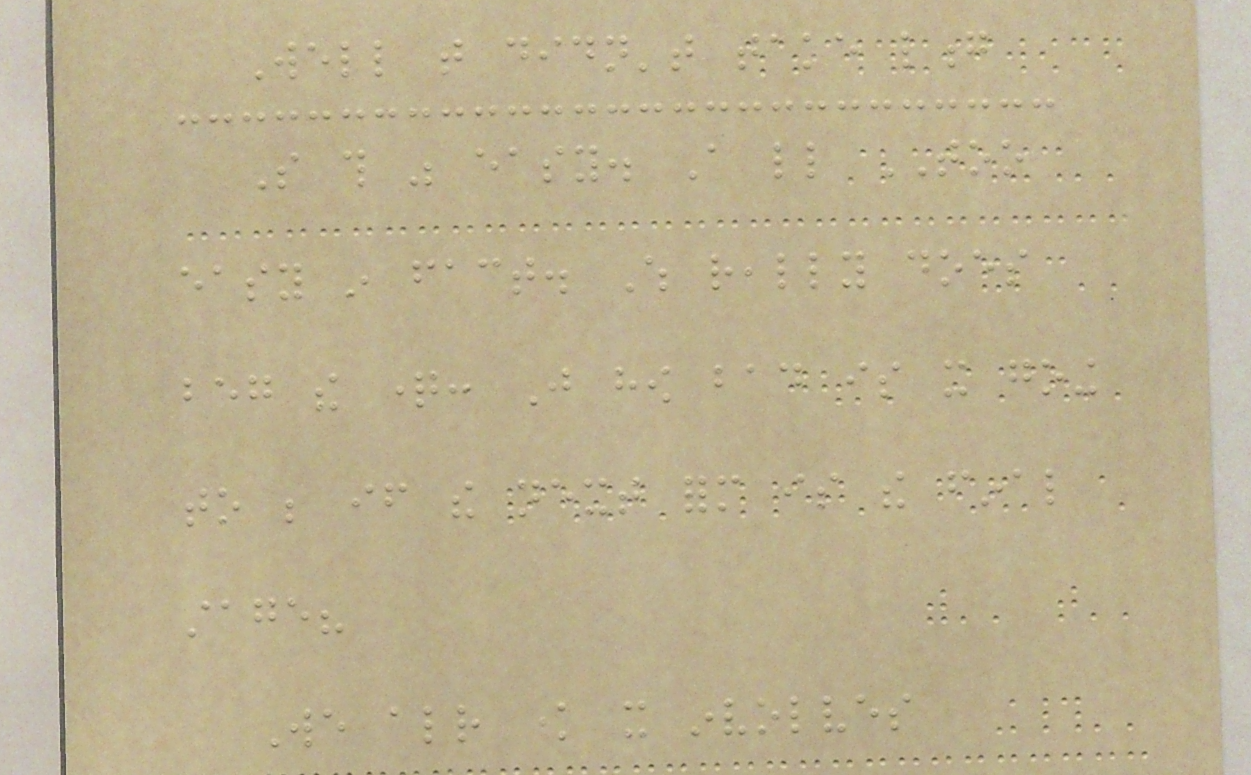Well that didn't take long
So this was easy. A little TOO
easy in fact. Which really does
beg the question: Just how bad is it going
to be if the next form is the final
stage?
We already know it involves
